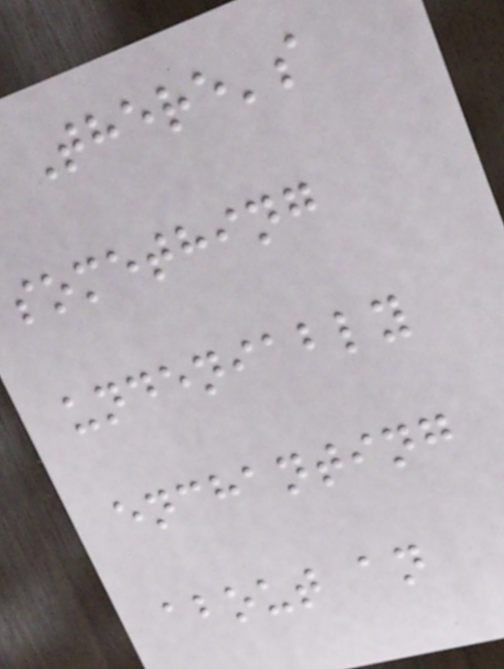There's
something
undeniably
enchanting
about an
